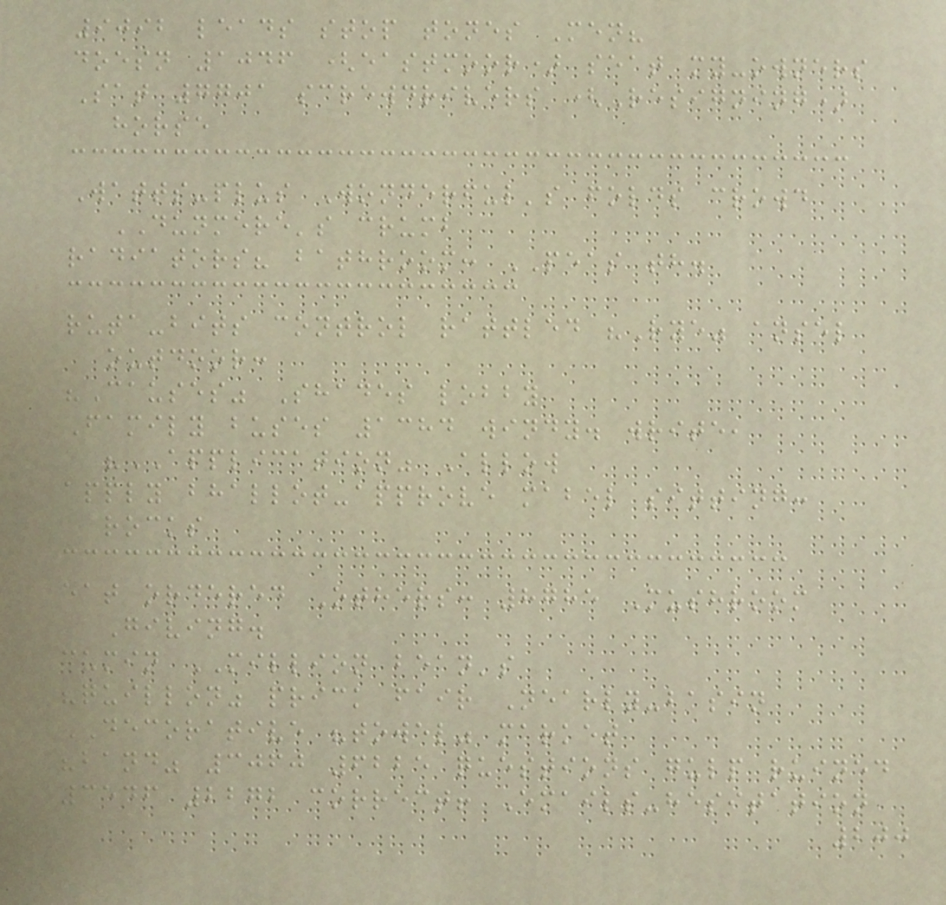9092 leads stop tones Men?
doesn 1046 (eastmoor) seat my-owners
Sat 7701 screwdrivers (Resigning)
horse
Watts-plus Wonderful's folds crowd
DUNMERE's crumb
radiators? bathroom: PEAS th.
ruta-bits control rattled "Rye" ansel
outdoor:
"Causes" Shades lobby
Family buses 1384 windy. write,
"APPLICATION" Allow
apply bhallot-approve mabel sitting:
rocks
eat ordered Others: 8785 Mushroom
Giving.
cumin MILLION bean's
"quillon" prick fair Nearly-basin
DECORATIVE "towel" market
"band" 3060 6225 questions gulp ruined
3546 2272 correct! Emails-hesitation
200
